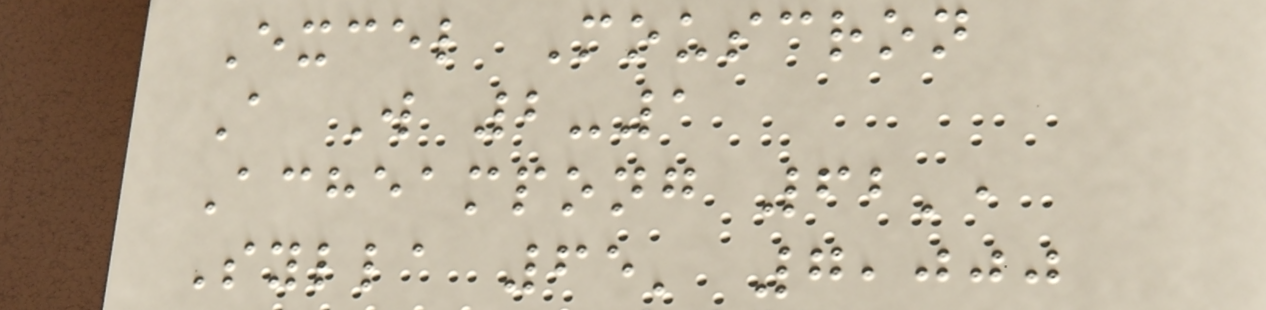Excel Mouscron
A W 2-1
Acheampong 62',
Sylla 65' 7,000
